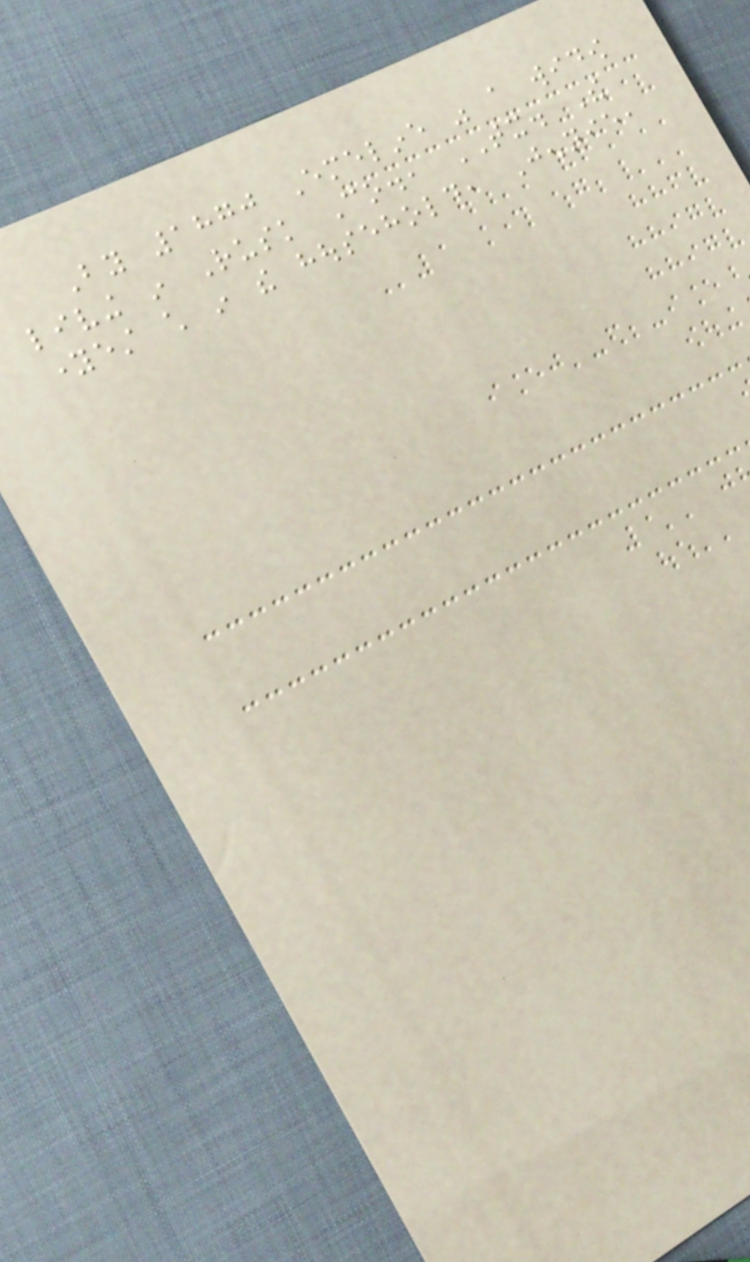By 1870 Emeline was a widow
living in Rusk Co., TX. The
youngest child in the household, Jennie,
